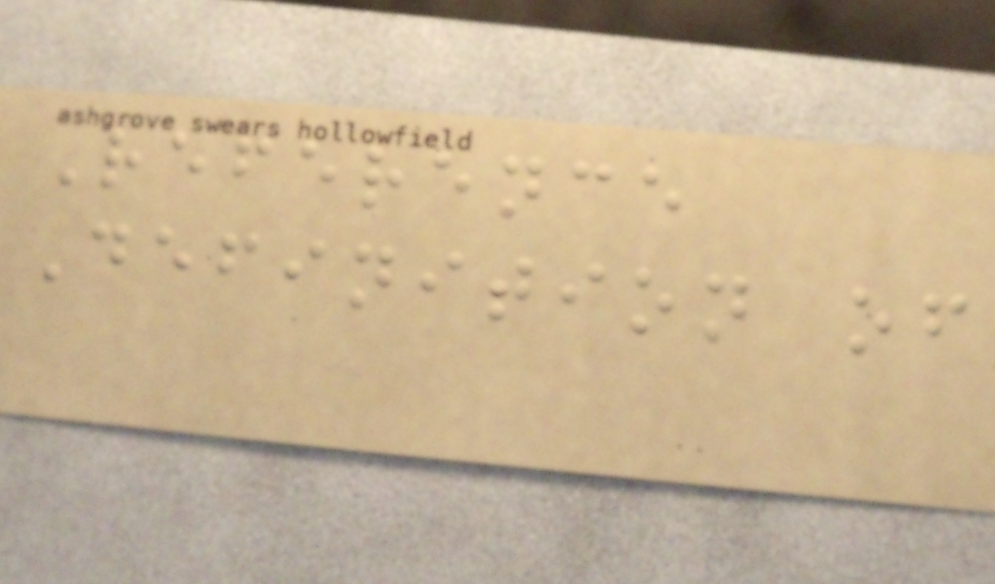Reference
Definition of
